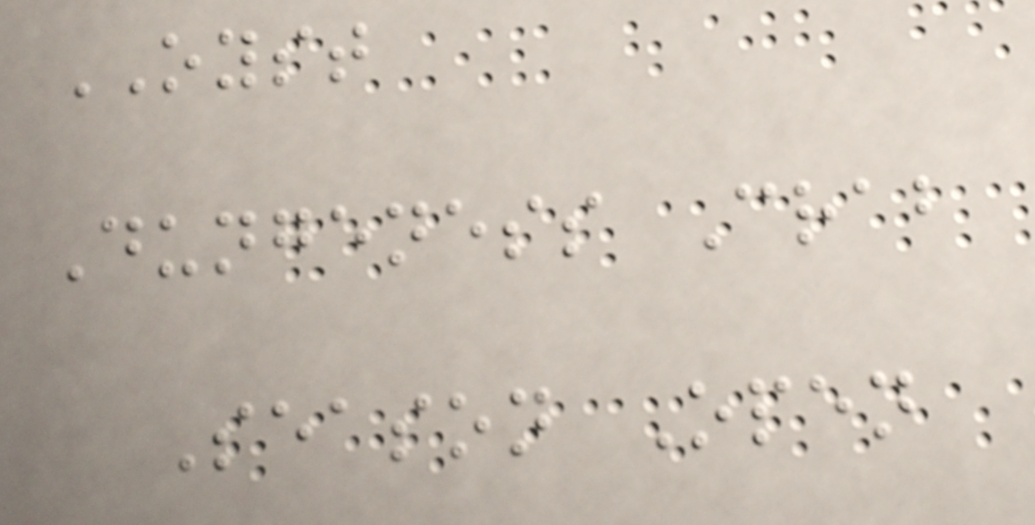OYST
Dungeness Crab
Season Open
